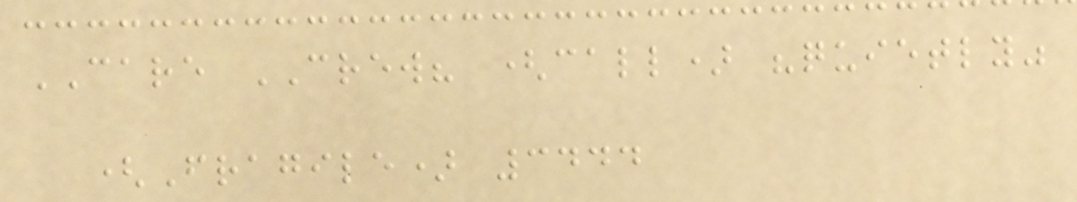CARE CREW? (call) "quietly"
(Fragile) 3444
